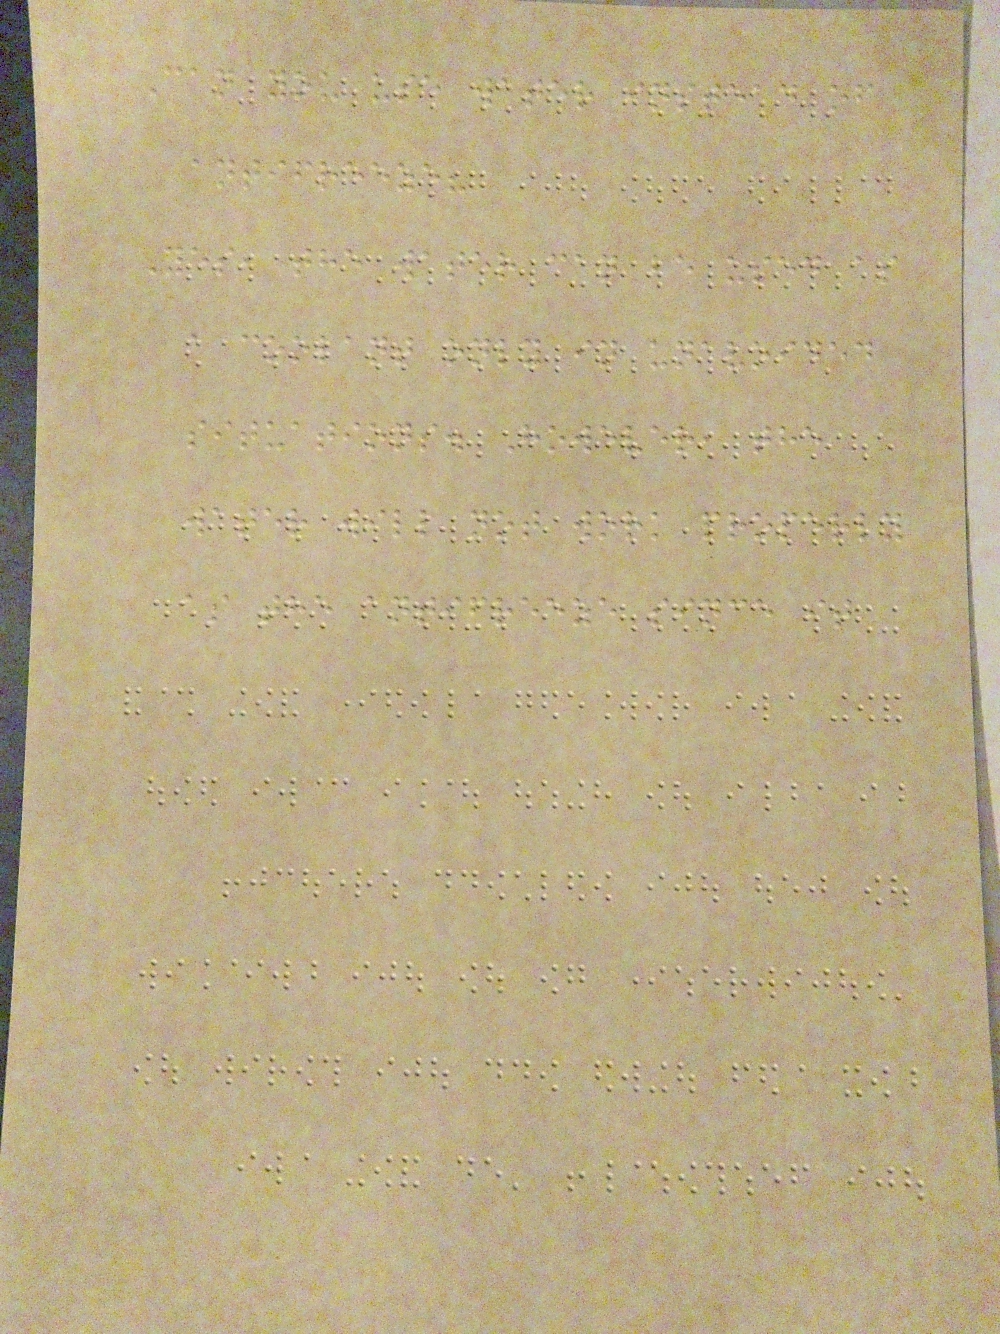Can you use water instead of
antifreeze?
Yes, the water can be used as
a coolant only in unavoided
situations. However, the
water will not work properly
as the antifreeze since it
